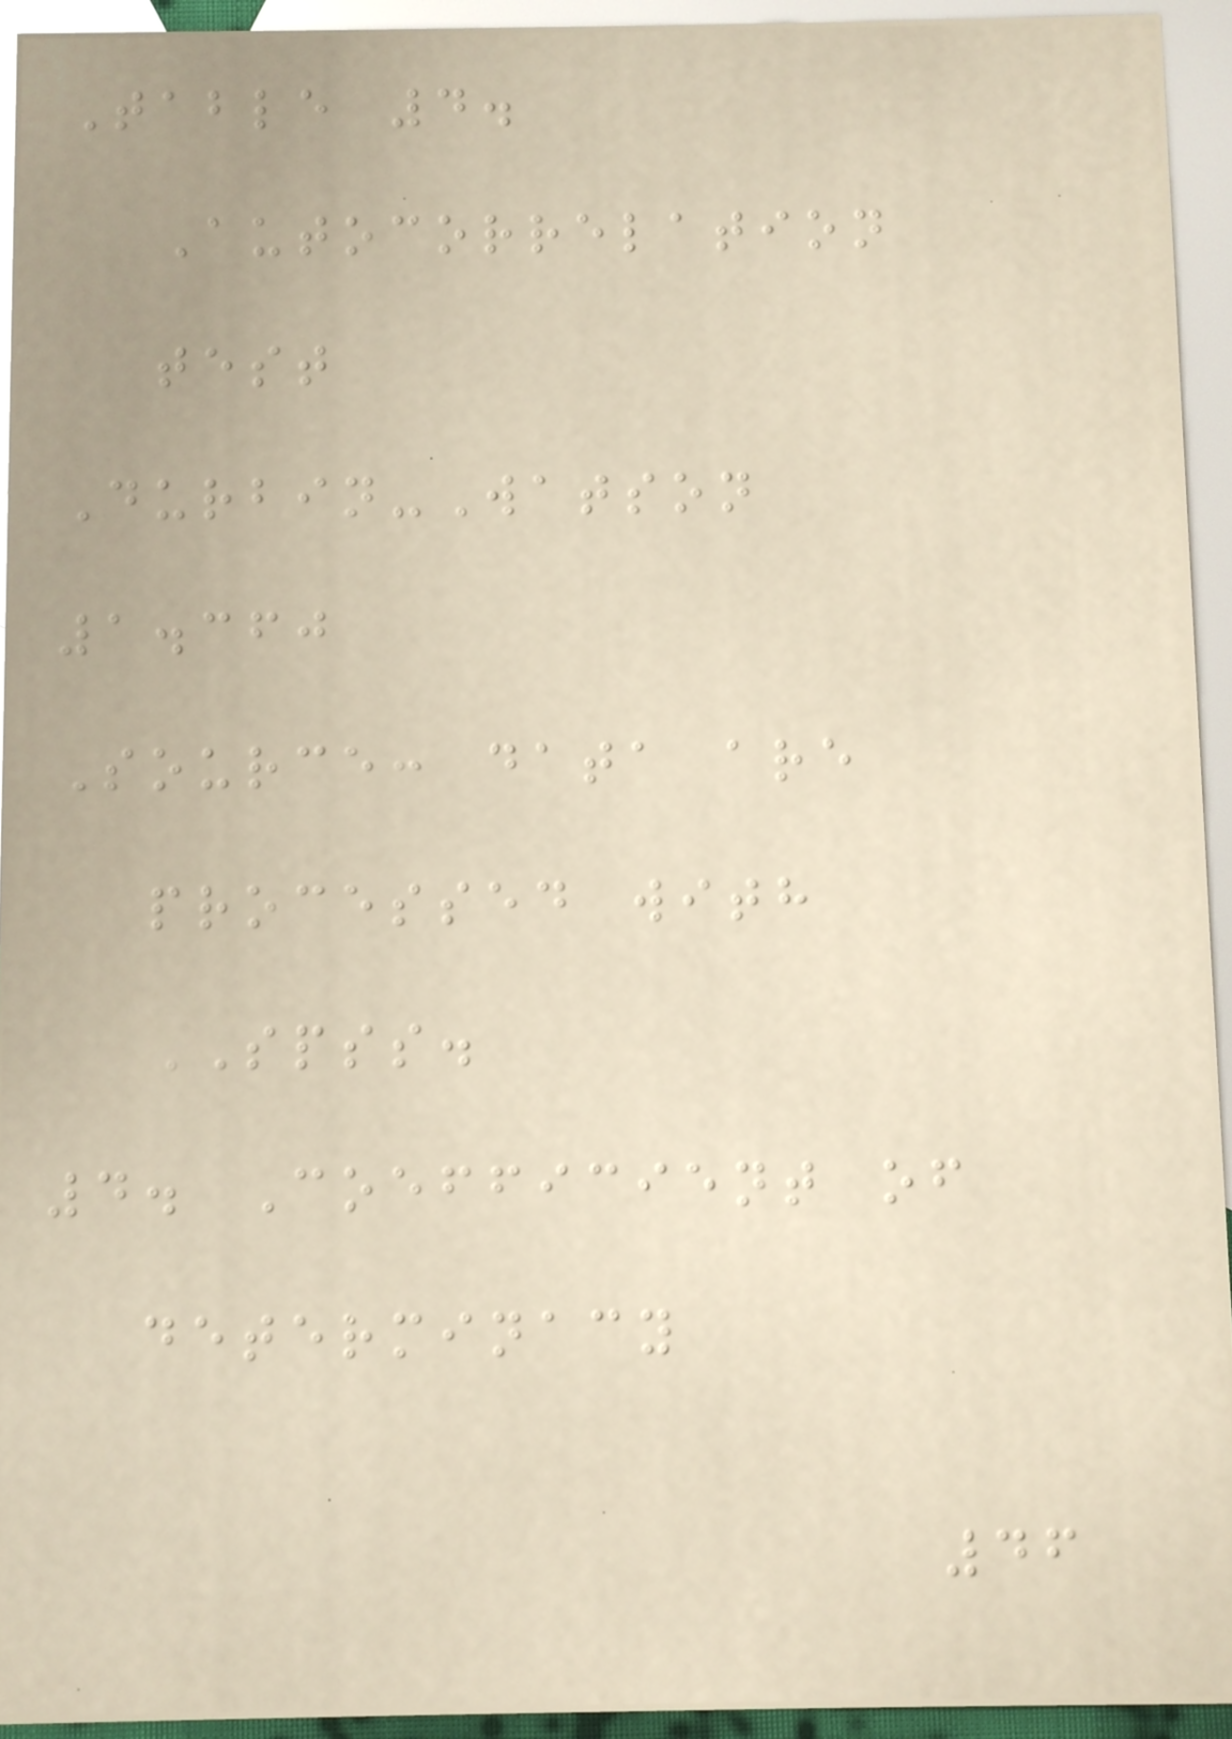Table 4.
Autocorrelation
test
Durbin-Watson
1.360
Source: data are
processed with
SPSS.
4. Coefficient of
determinacy
46
